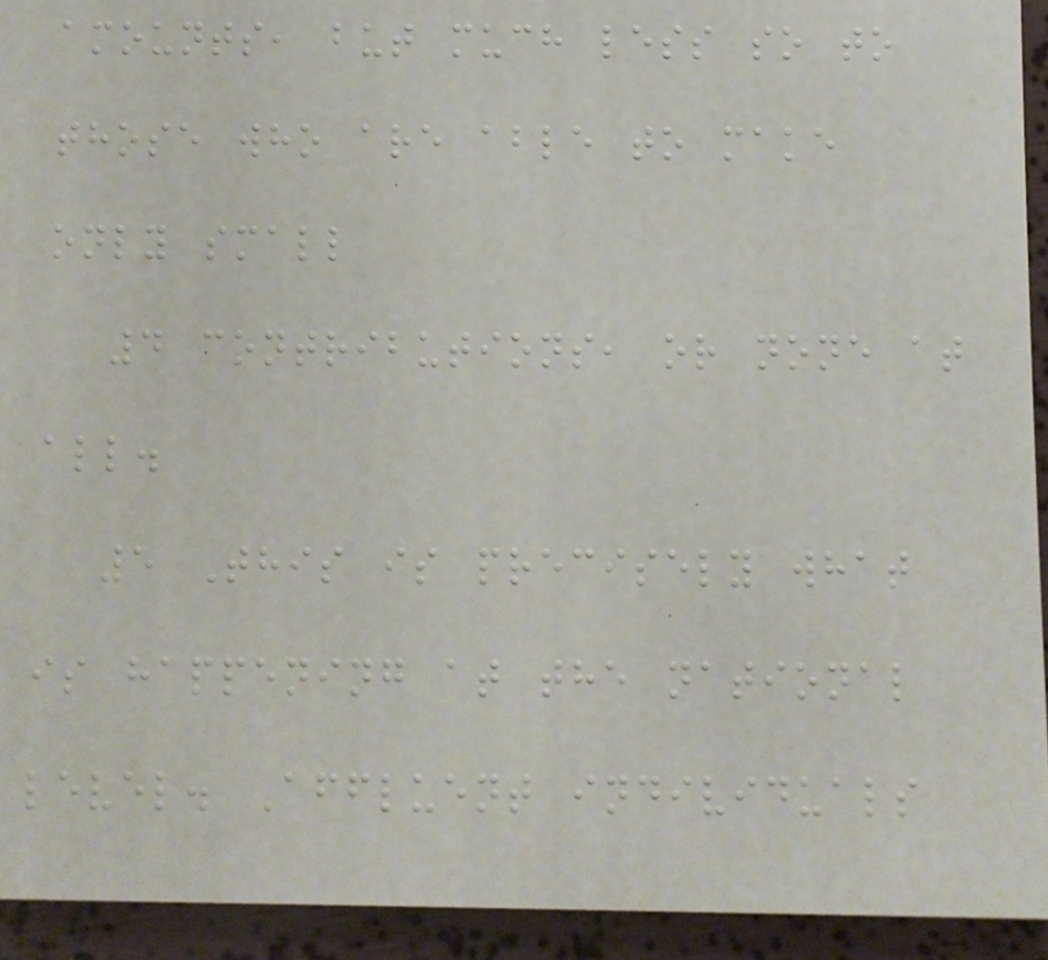amounts, but much less so to
those who are able to make
only small
4 contributions, or none at
all.
5 This is precisely what
is happening at the national
level. Affluent individuals
